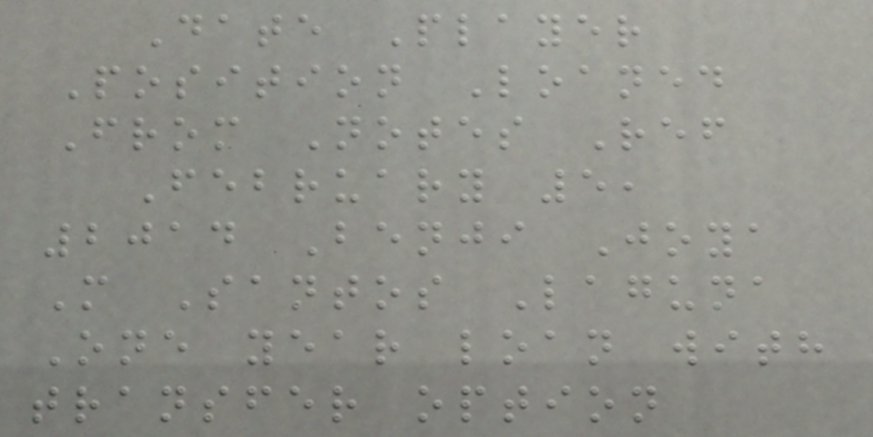Date Player
Position Loaned
From Notes Ref
February 5,
2014 Benji Joya
M Santos Laguna
One year loan with
transfer option
